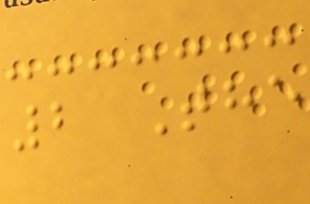2 The
